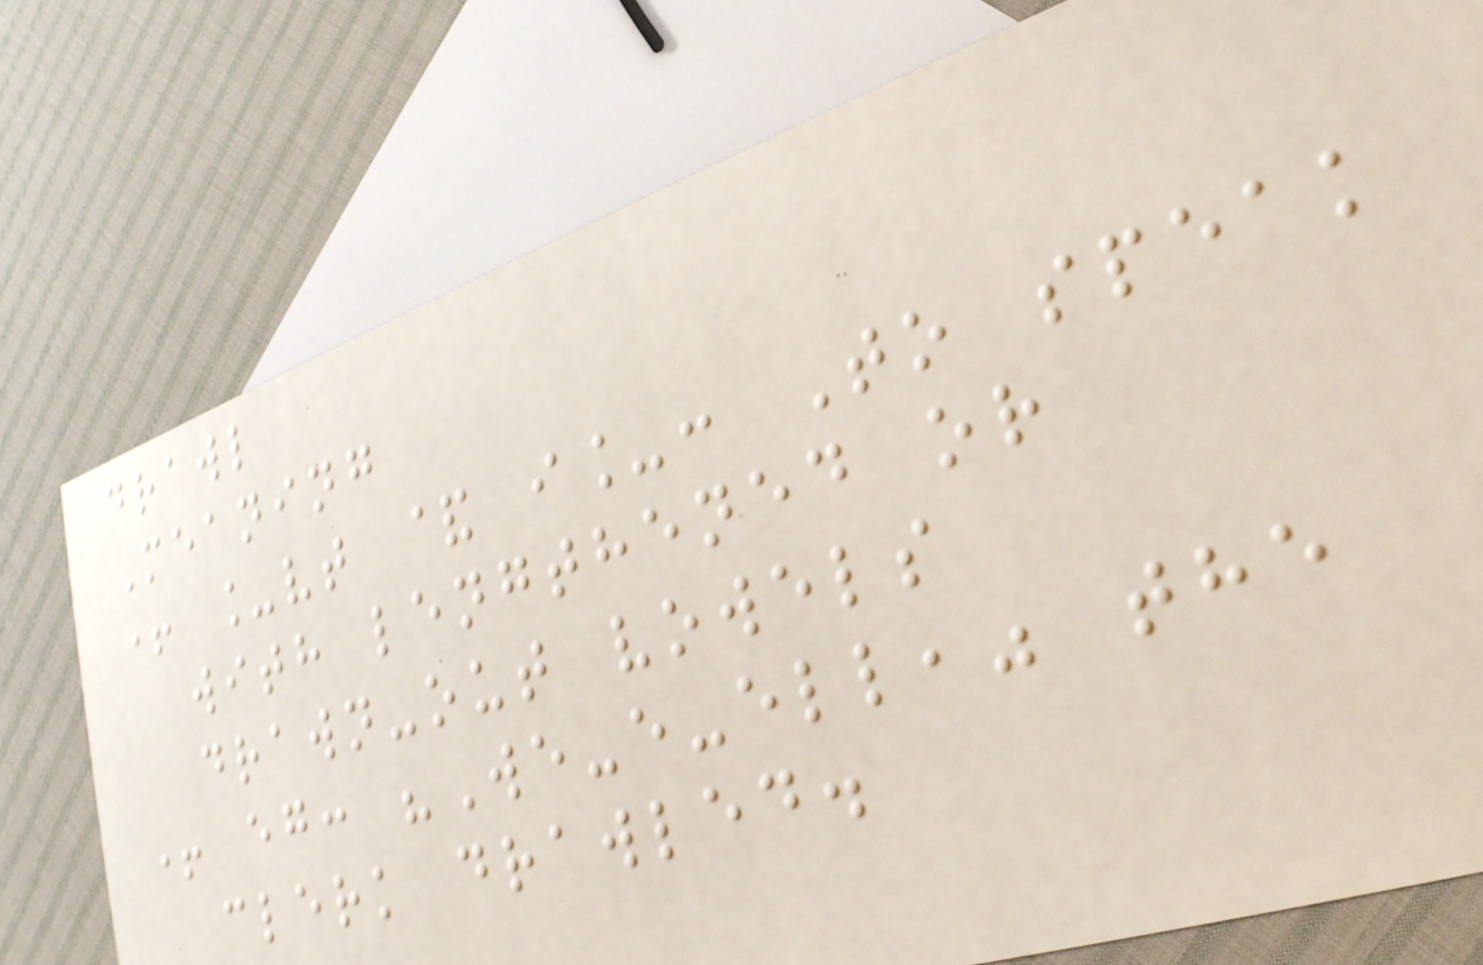drawl
Meaning
+ _vt & i_: To speak
with lengthened or
drawn-out vowels
+ eg: "We-e-ell," the
clerk drawled.
